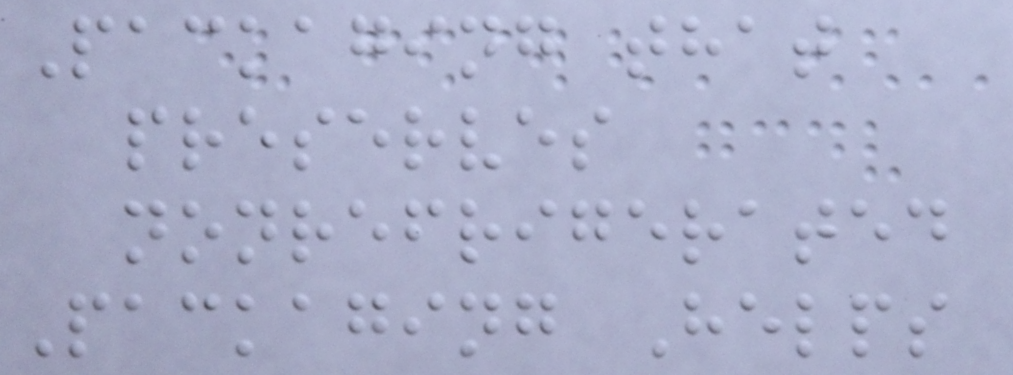Packaging that
preserves
nonrefrigerated
Packaging Helps
